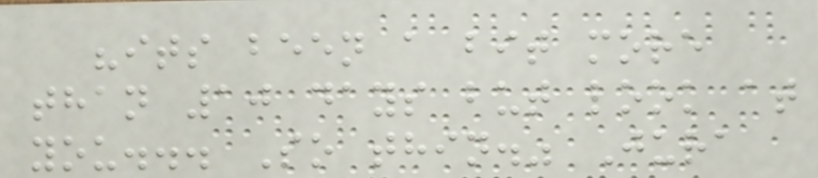"its been a bit more
than 10 days but look at
you... So thin." Jura
